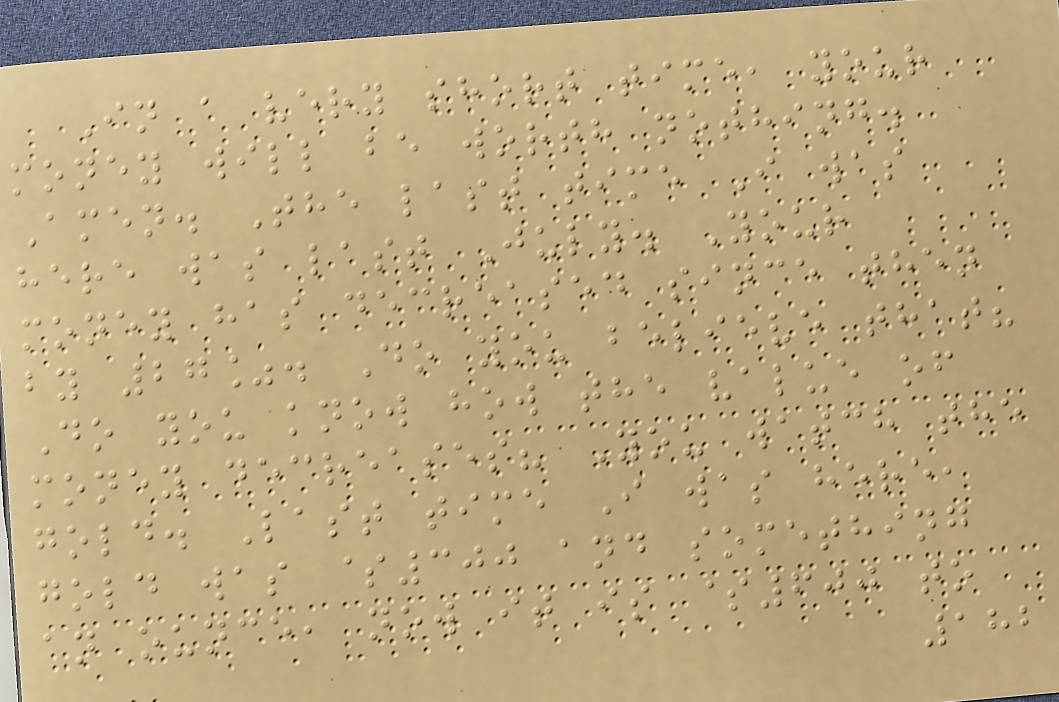In a very short time, your
money will be worth nothing.
Amen. The last time I was
here was last July. Your
money has decreased since then
by 27%. Do you believe that?
Do you know how the value of
money decreases? You watch the
gold. Last time I was here,
gold was $300 and something
an ounce, now it is $600 to
182
